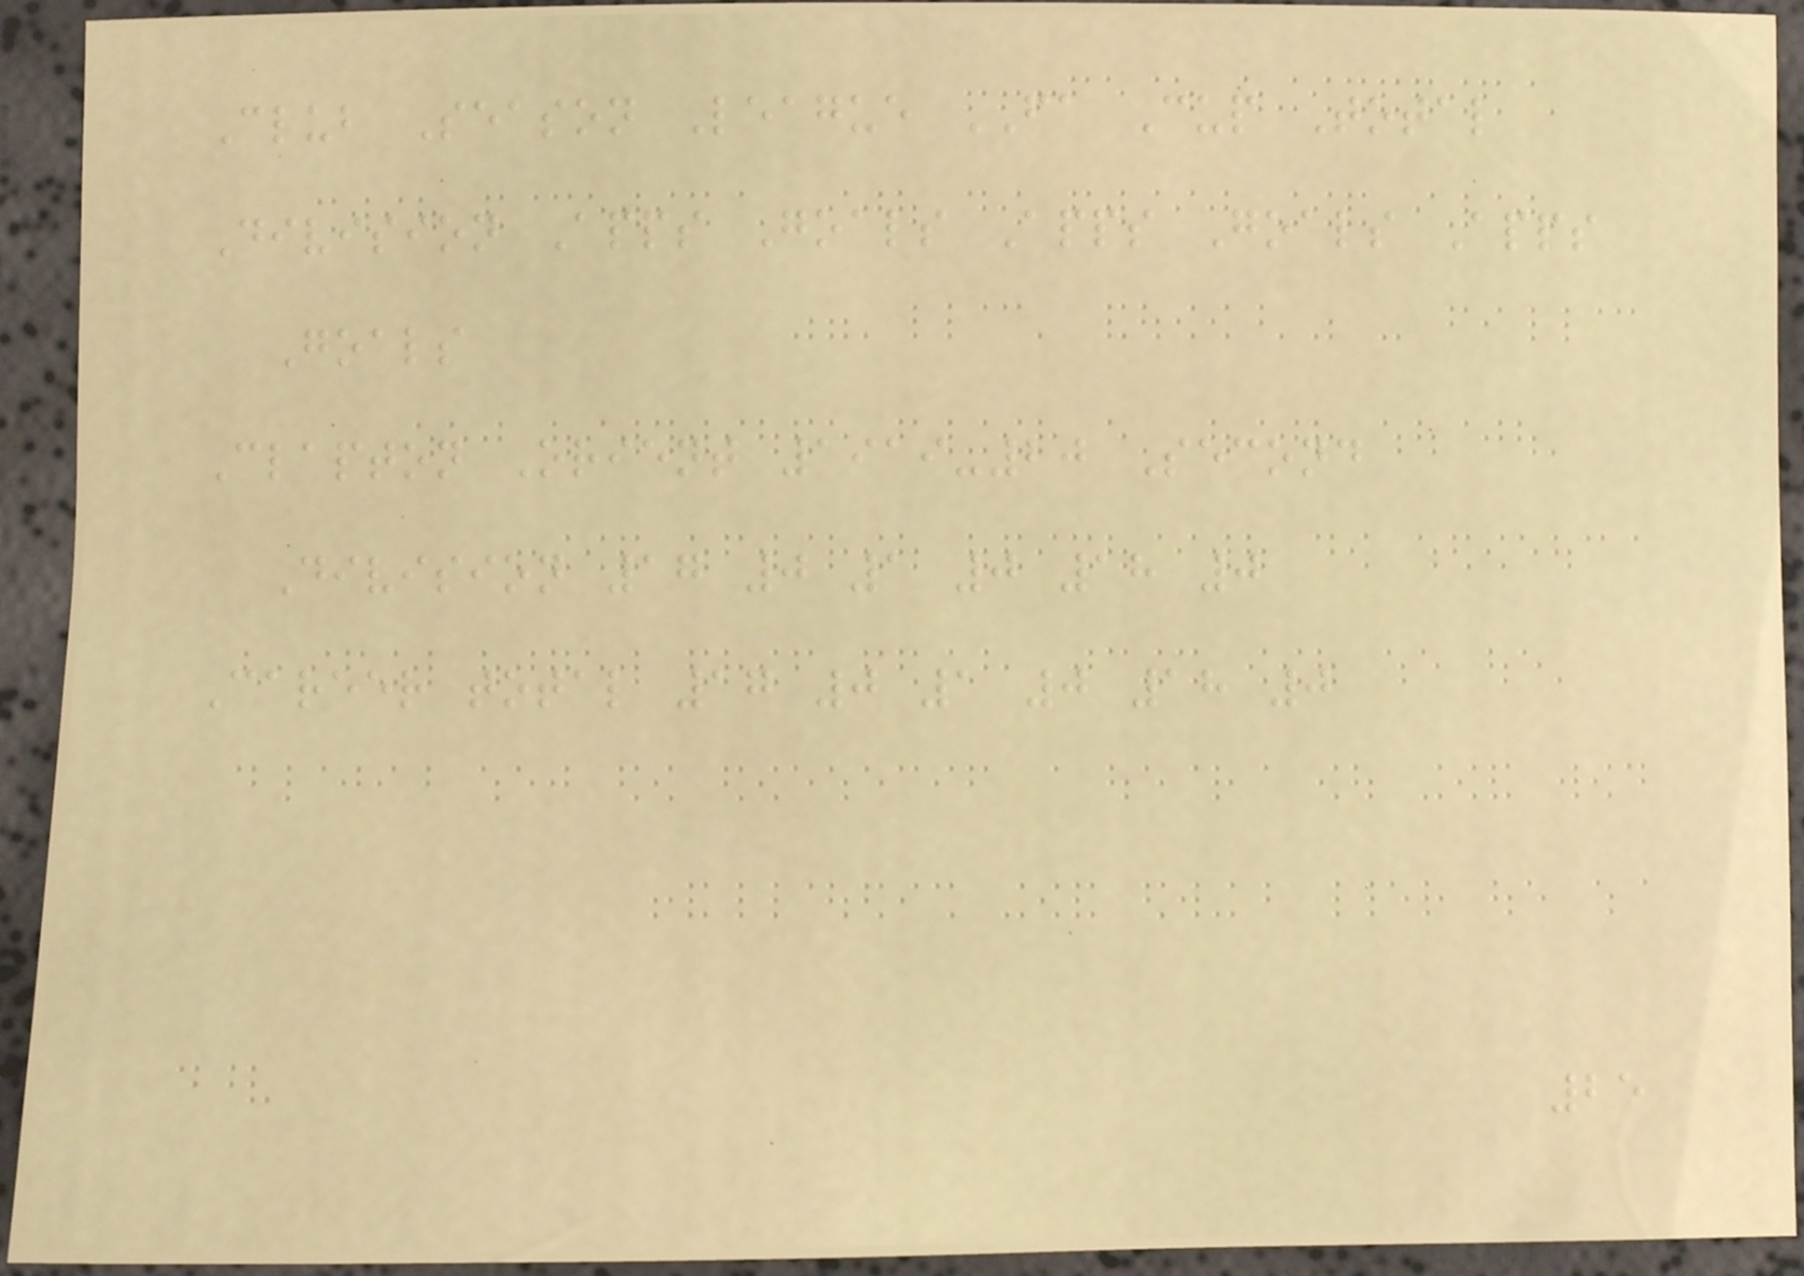Club Season League FA Cup Total
Division Apps Goals Apps Goals Apps
Goals
Clapton Orient 1919-20 Second
Division 17 0 1 0 18 0
Career total 17 0 1 0 18 0
25
